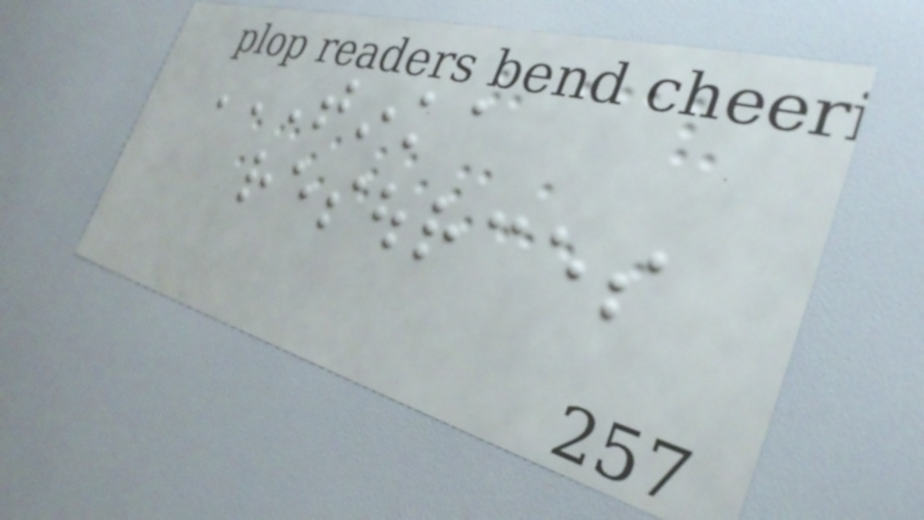TINKA
RESOURCES
